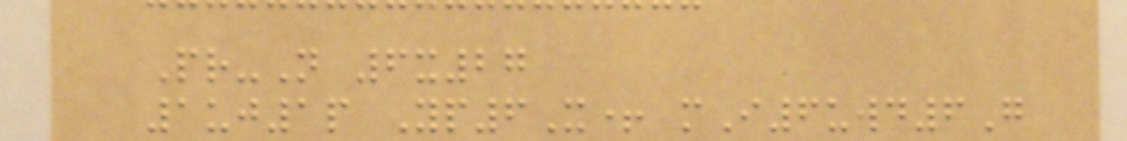Pr-N 6x27
1uj1p Yp6X+ mI6uwd6G
